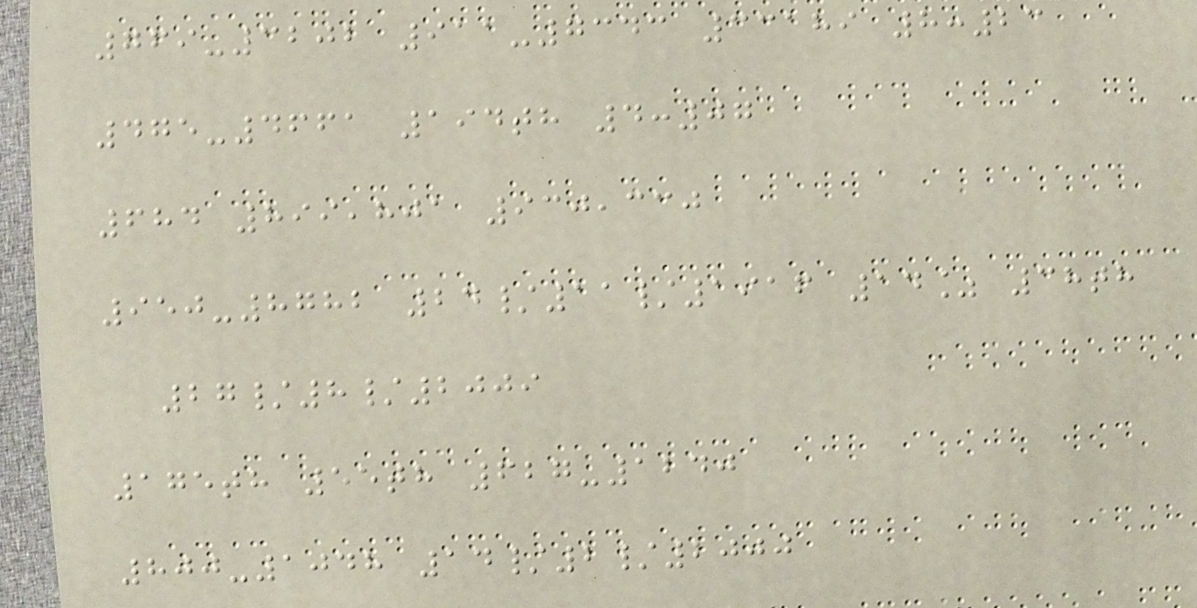769-3202 911-7343 33189 8:23
475-4661 194th 4:07
684 899,801 930,330
950-8782 24/11/1916 14% 38th
27/8/2009
175th 55th 627-1240
800-1048 14/2/2000
